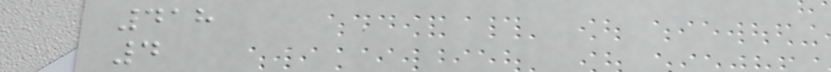418
4
